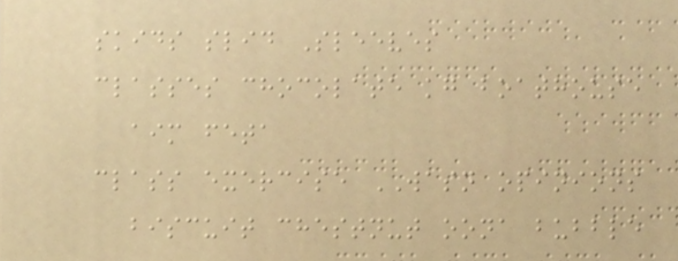skids slid Sleeves
classes chocolate kg boathouse
aim feta
class exercise WASN opinions
biscuit chestnut oona bubble
